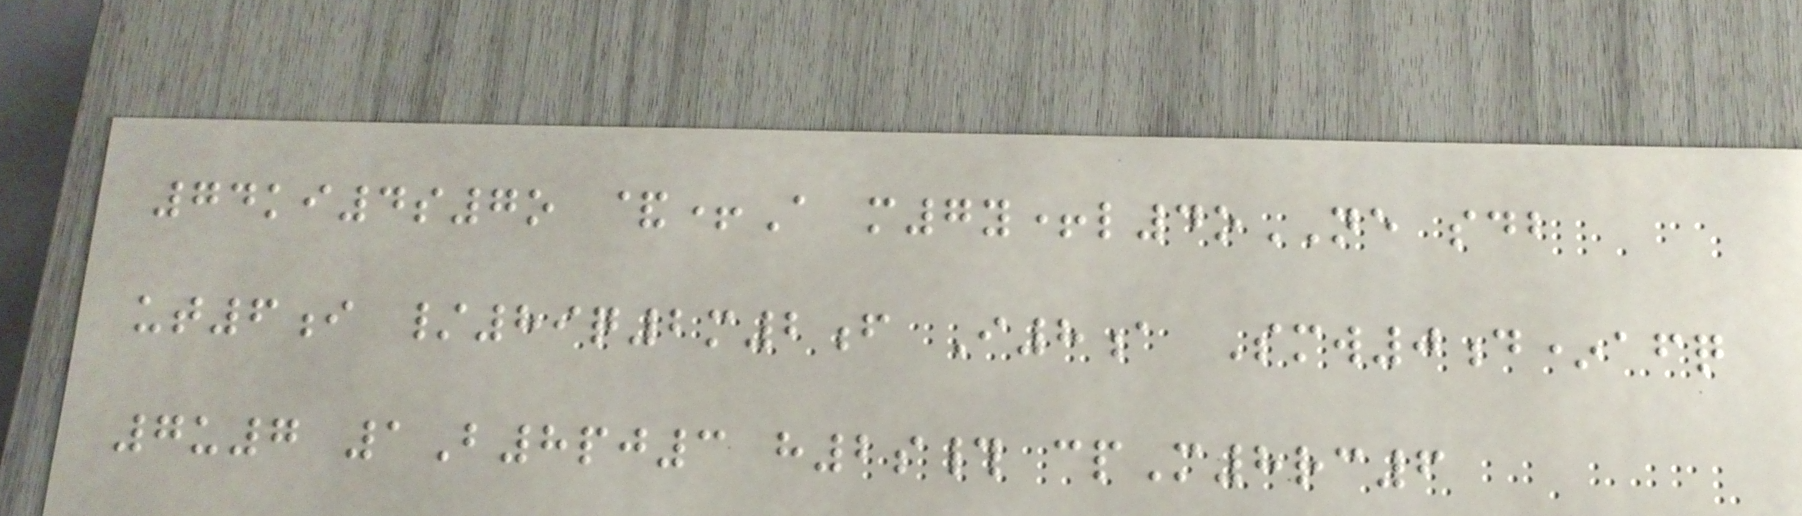74ki4s7o &+A m7y+l4oNE sdb
ut6i /89q2m2f I8a Smw0d*afq
7u7 1B8pj3 h2s# cpM8rc6
